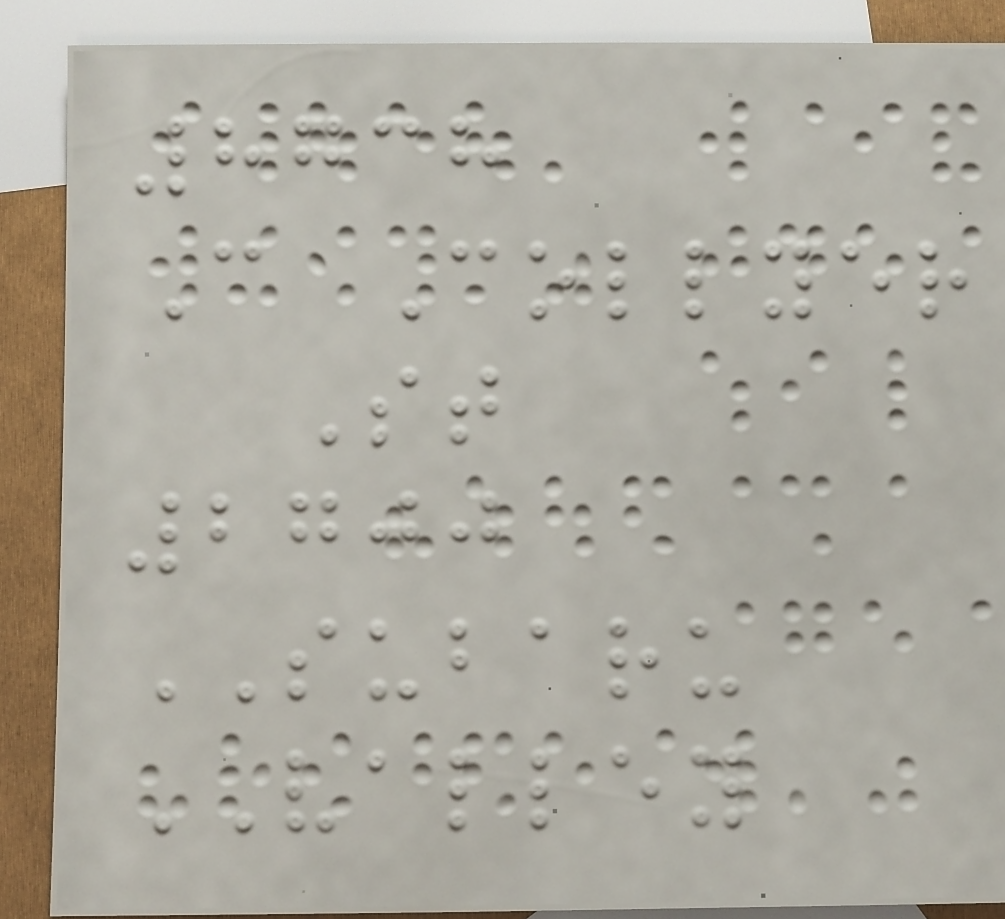8738
C Collyer
St
2700
SUBARU
VALLEY
